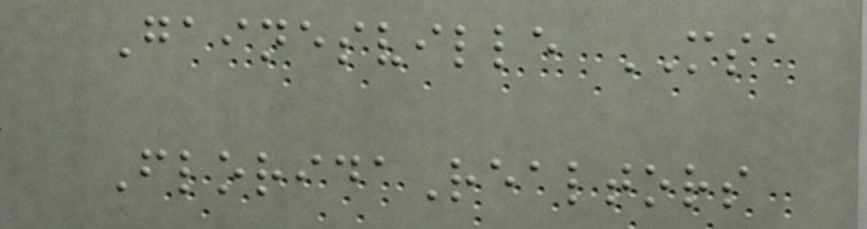Gainesville MSA
FloridaRealtors
